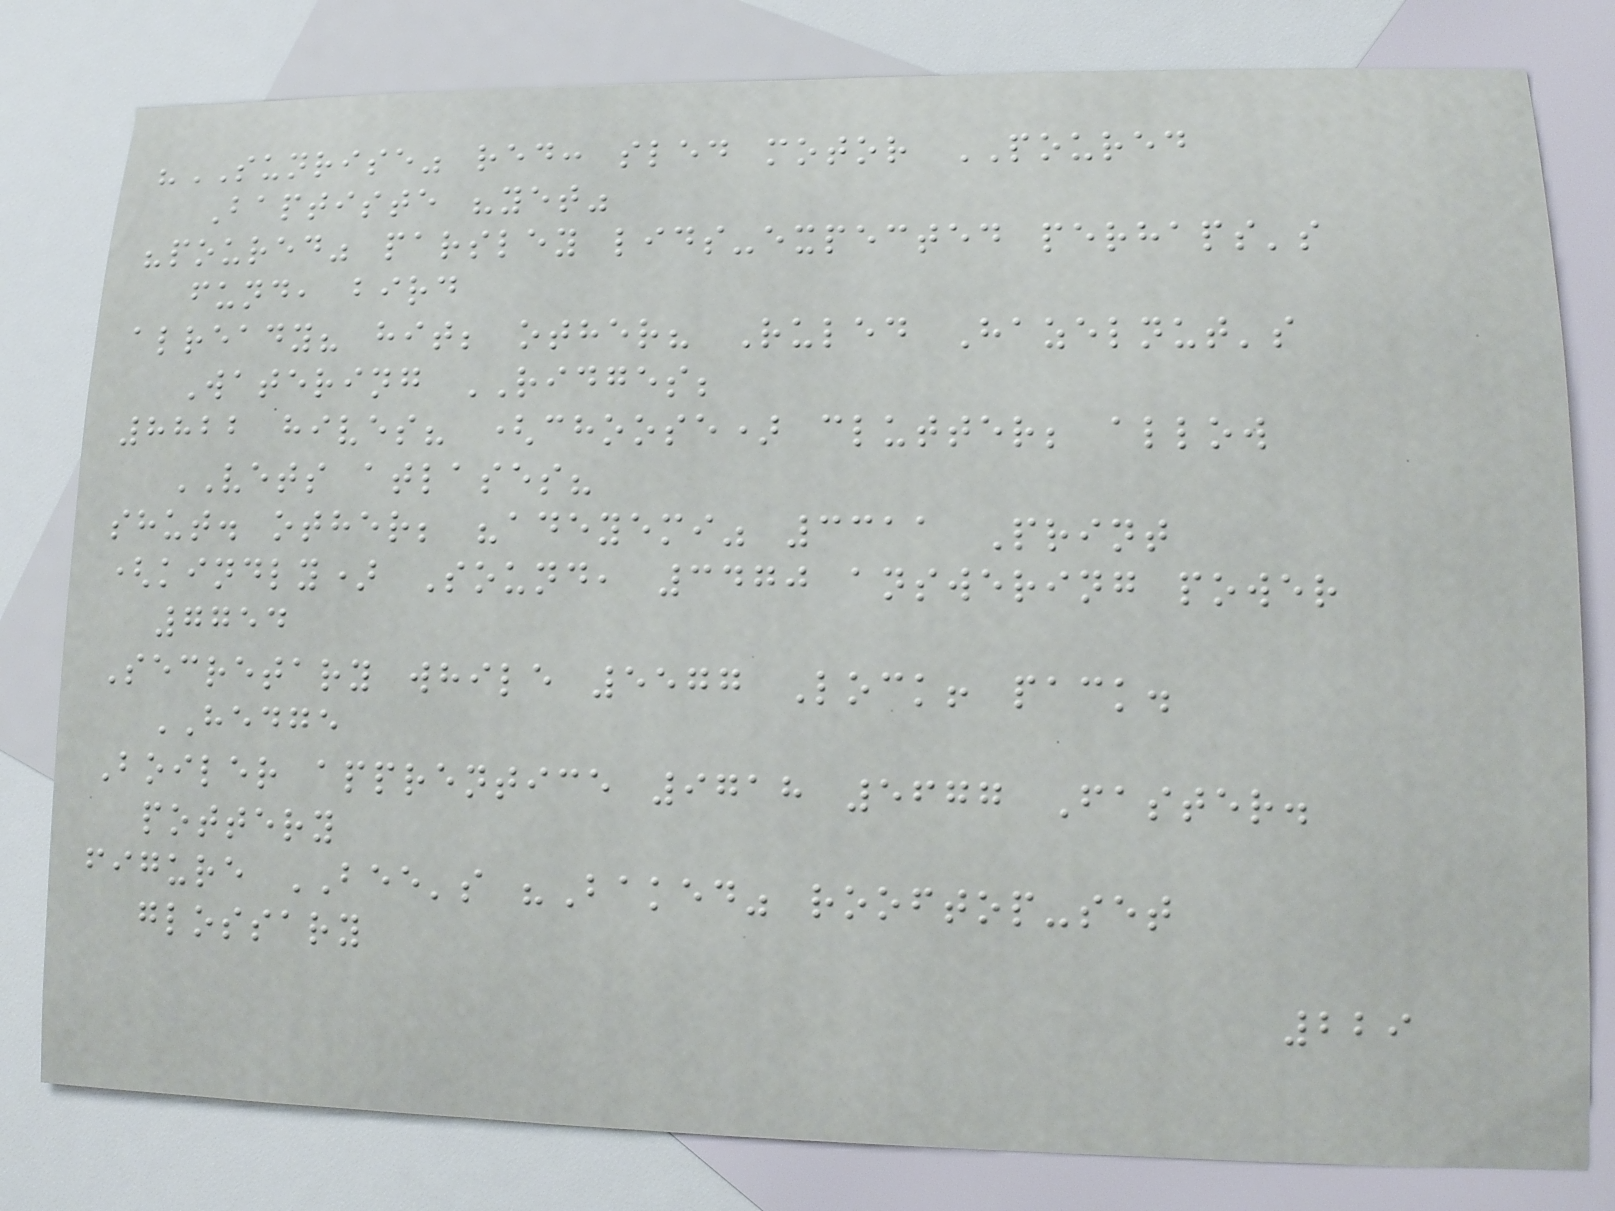"SUNRISE" red: sled motor POURED
Baptiste "yet"
"poured" parsley lids-expected perhaps's
fund, bird
already? hit; other? Ruled Hazelnut's
Watering RIDGES;
8822 hives? (choose) clutter; allow
VETS atlases?
shut. other; "adeyemi" 3311 Print
(kindly) Sound, 3470 answering power
7754
Secretary while 5577 Lock! pack.
HEDGE
Boiler apprentice 9718 5677 Faster.
pottery
figure BEE's "Baked" rooftop-set
glossary
229
